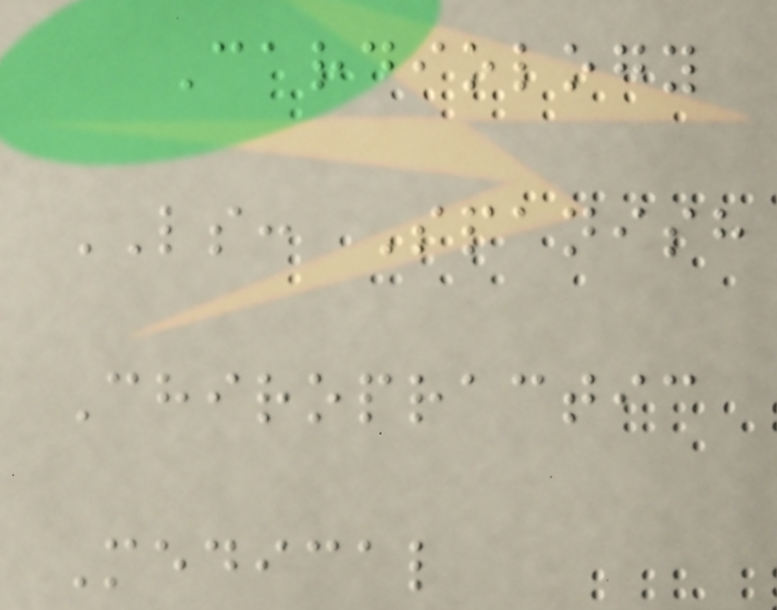Cardiology
LS: Spanish
Chiropractic
Medical
